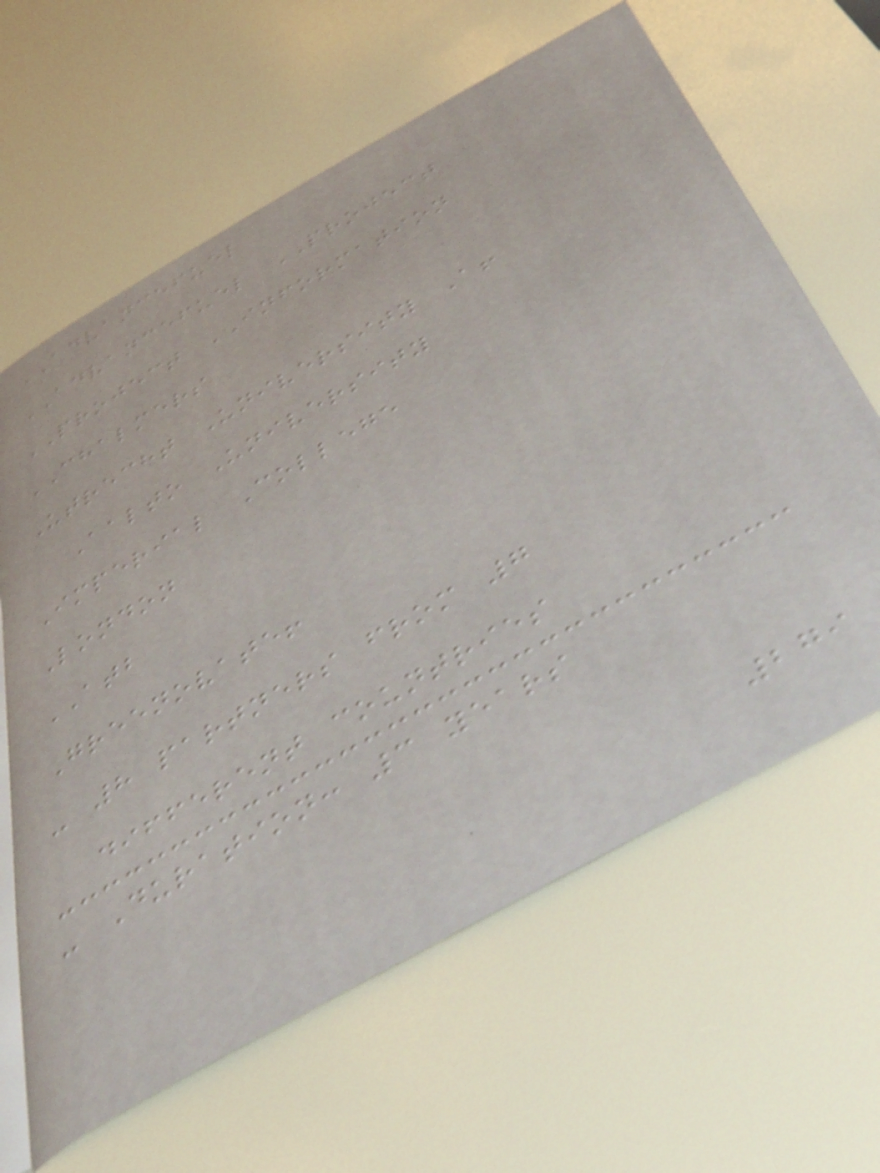ADVANCEFUEL
ADVANCEFUEL PROJECT
PROJECT INFORMATION
CHALMERS
Utrecht University A!
Aalto University
Imperial College
London
ATB
Greenovate!
- 8 partners from 7
different countries
- Duration: 3 years
279
